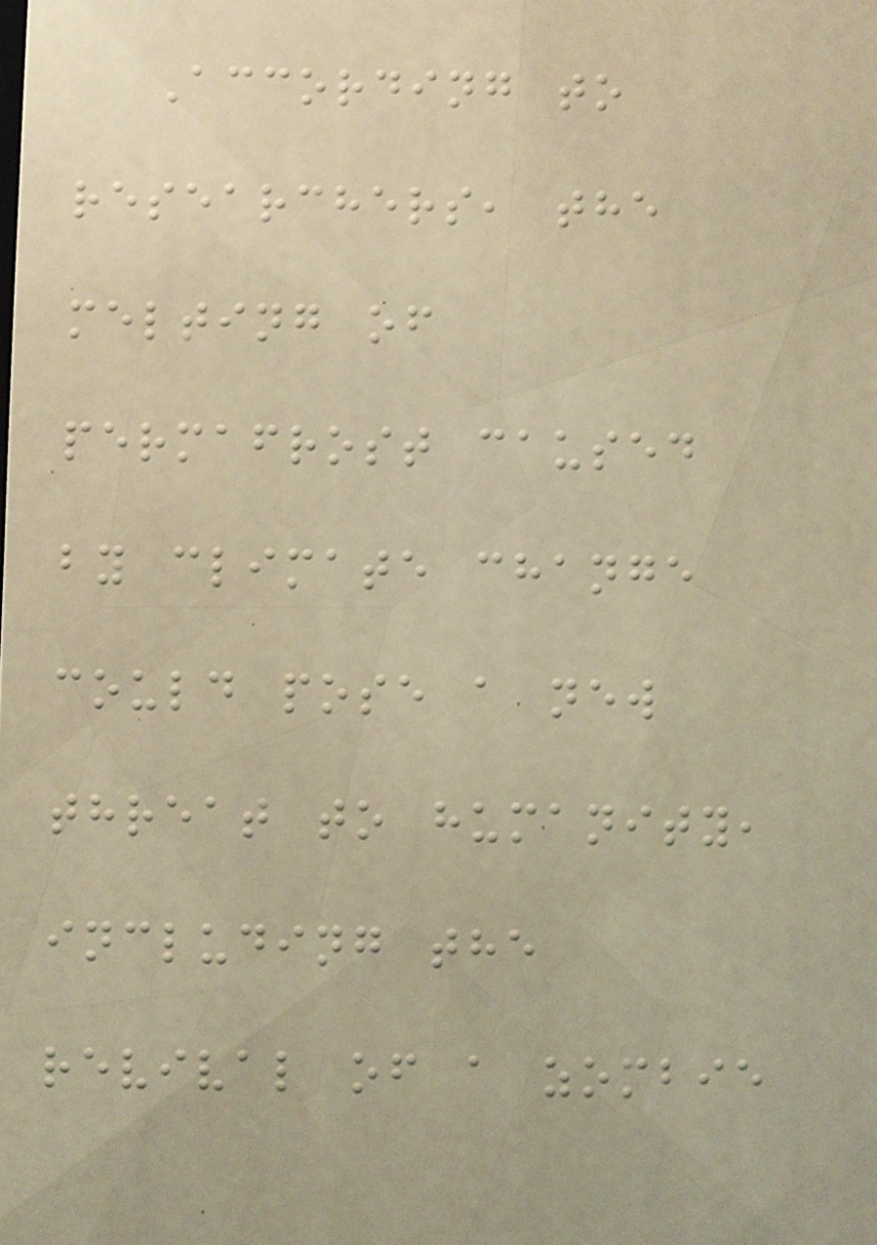According to
researchers, the
melting of
permafrost caused
by climate change
could pose a new
threat to humanity,
including the
revival of a zombie
